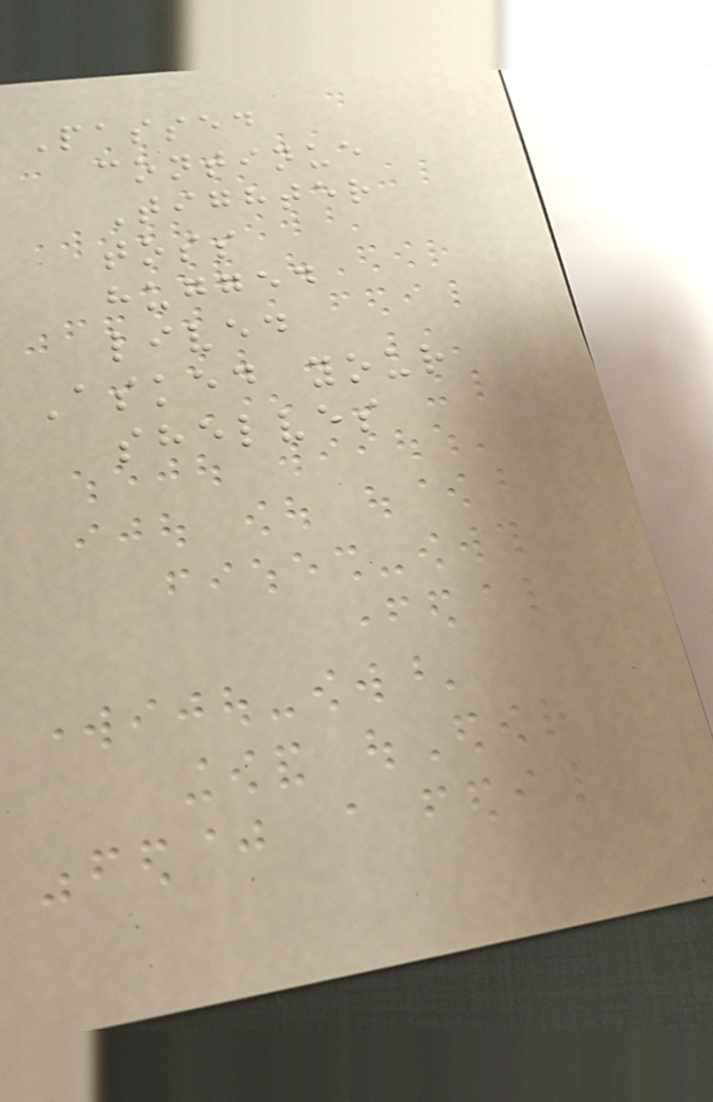Passed
continue
Tighter
toss
hugged
lived
Asked your
shelves
